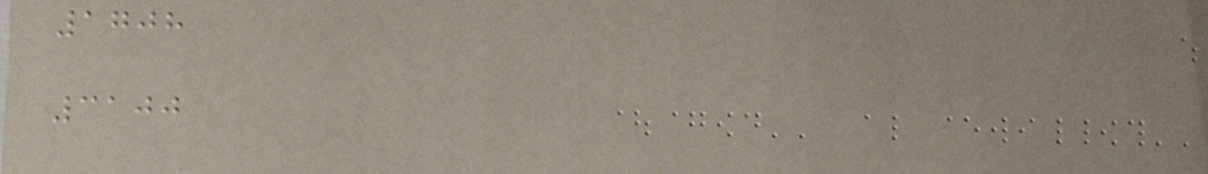1708
3100
